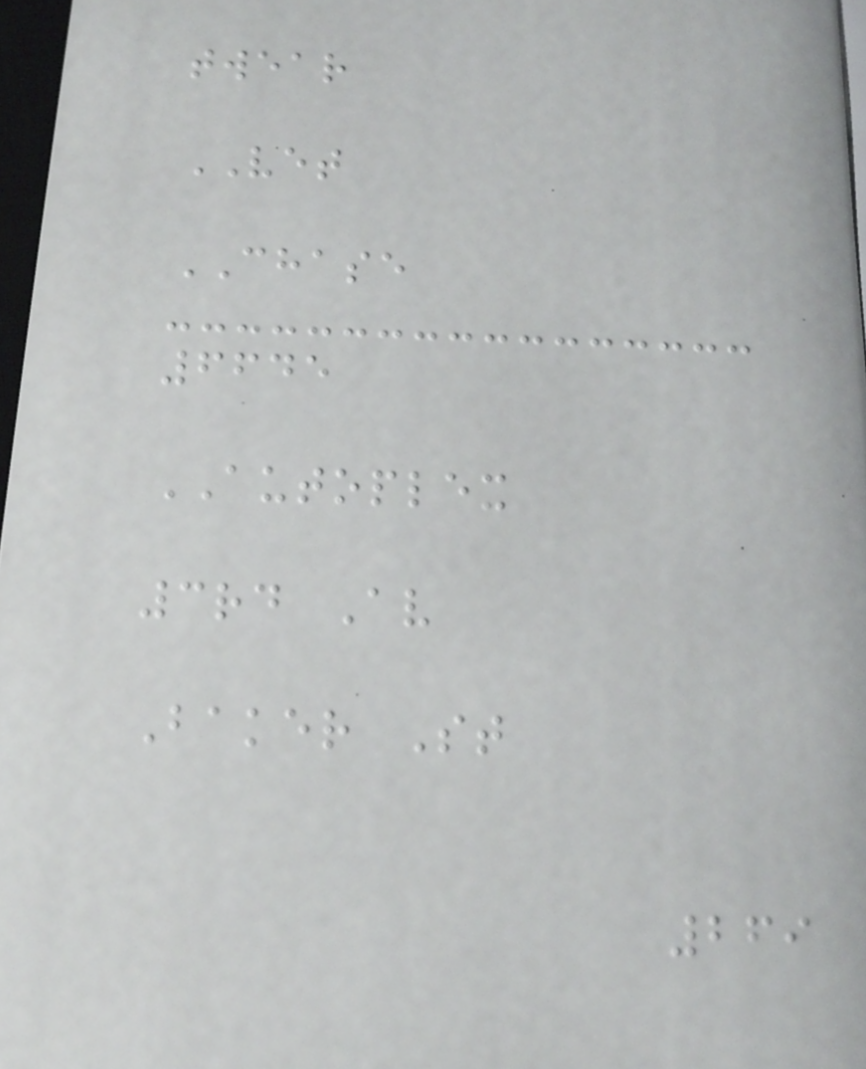twear
VET
CHASE
6645
AUTOPLEX
3rd Av
Baker St
269
